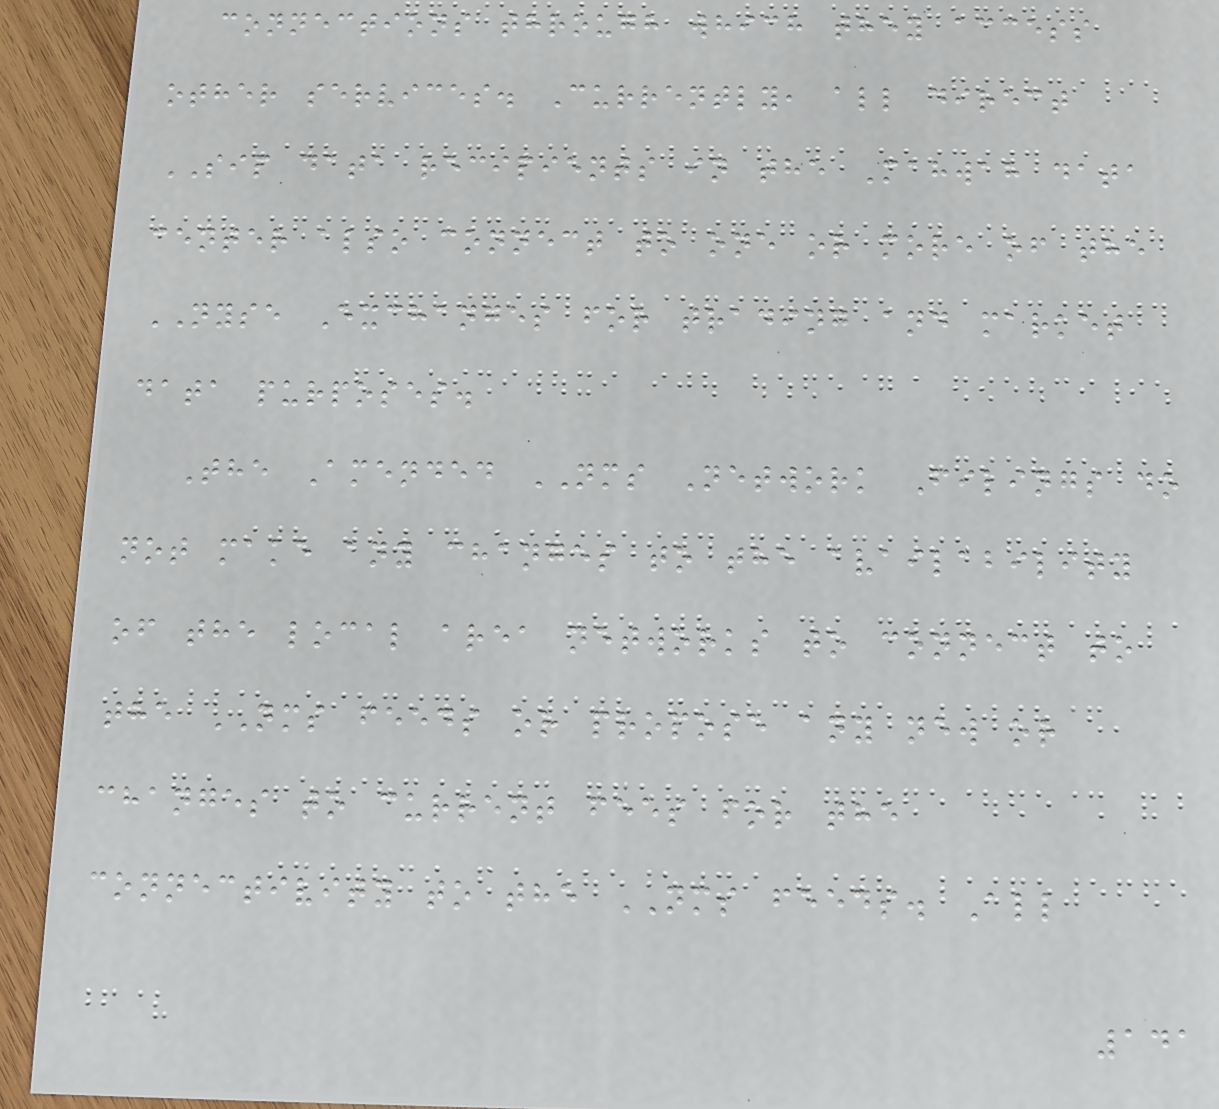connections through which they access
other services. Currently, all direct
SIP data recipients in the Mahwah data
center also connect to one or more of the
NYSE Exchanges for trading and market
data purposes.
The Amended NMS Network Filings do
not make any changes to the availability
of the local area networks to connect to
the NMS feeds or propose any new or
changes to current fees for the
connectivity to the NMS feeds. All
141
